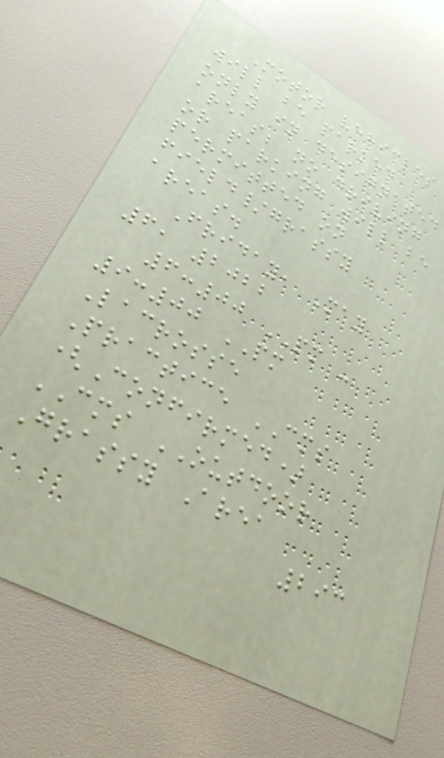Motor vehicles
will be parked
only in designated
areas; no driving
or parking will be
permitted on
field/grassy
areas.
Friday, May
6, 2022
6:00 PM -
9:00 PM
Lacrosse
Practice CMS
(Confirmed)
CMS OUTDOOR
Grassy Area
293
